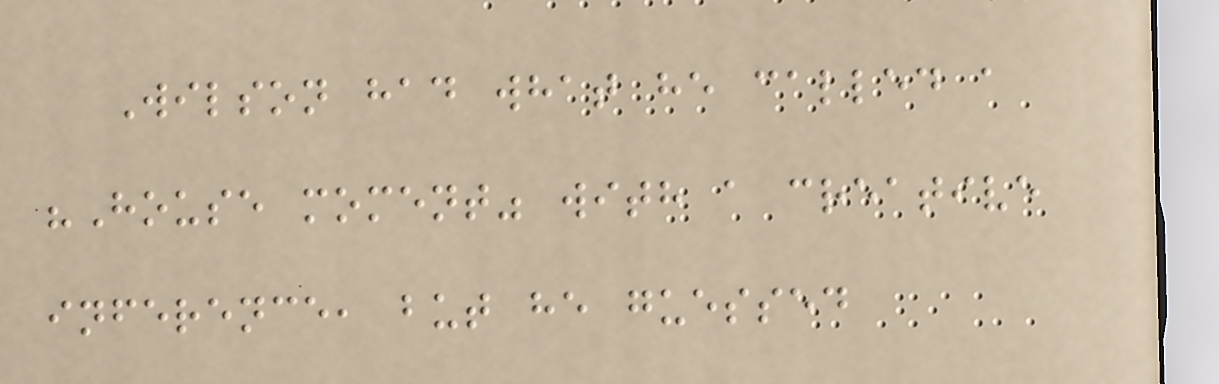Wilson had what he called a
"House moment" with a creative
inference, but he guessed
